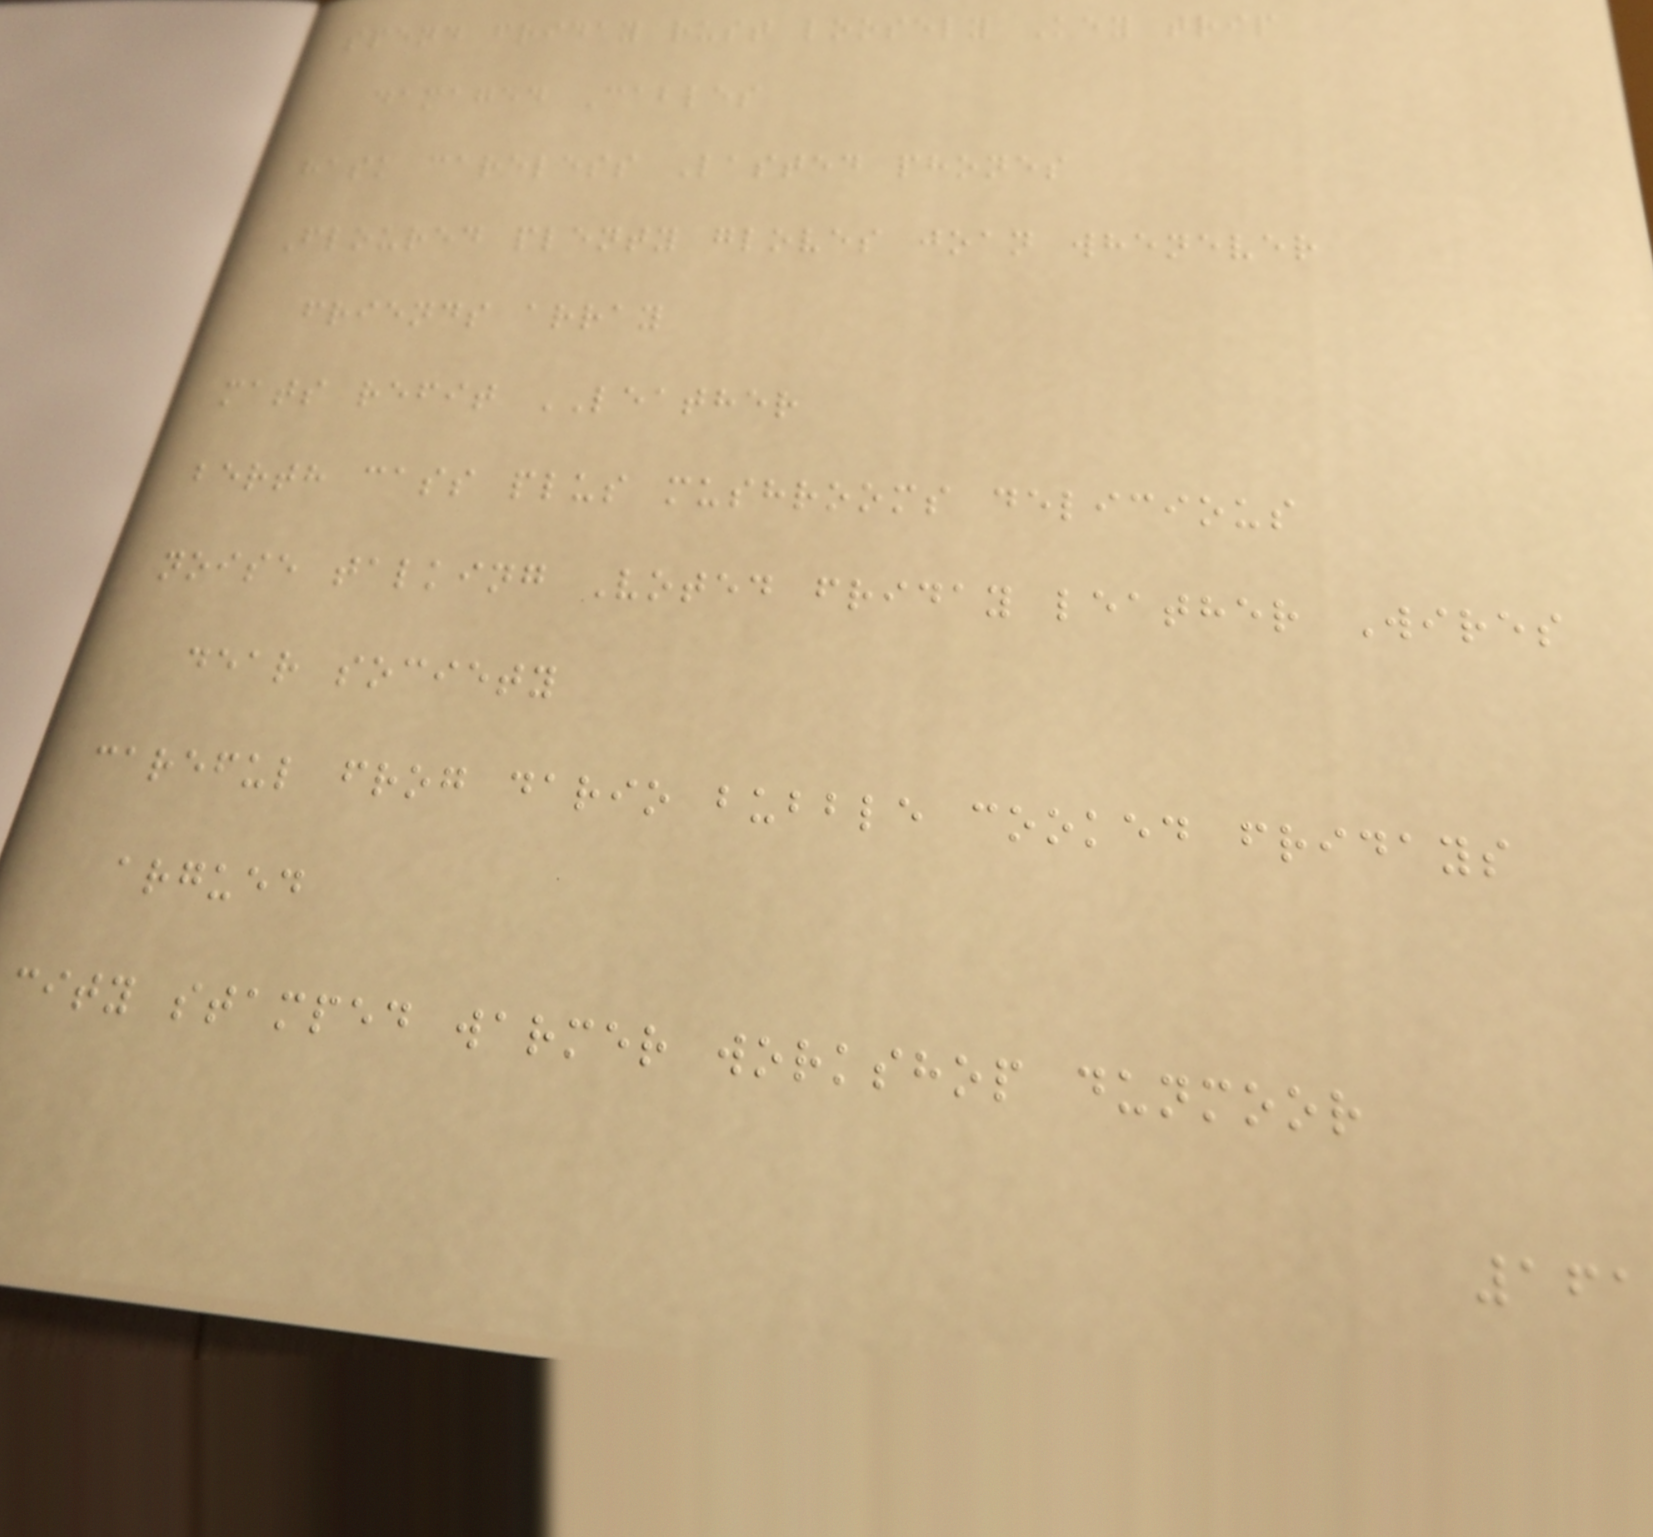spend friday rust loosely Key trip
damaged Cables
hask careless Lasted phones
Floured plenty gloves joan whenever
friends array
mats refit LEATHER
berth cass plus mushrooms delicious
noise talking Voted friday leather Wires
dear society
careful frog dario bubble cooked fridays
argued
city stamped warmer workshop dunmoor
161
